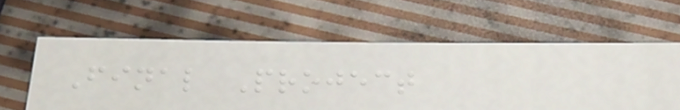Final Project
